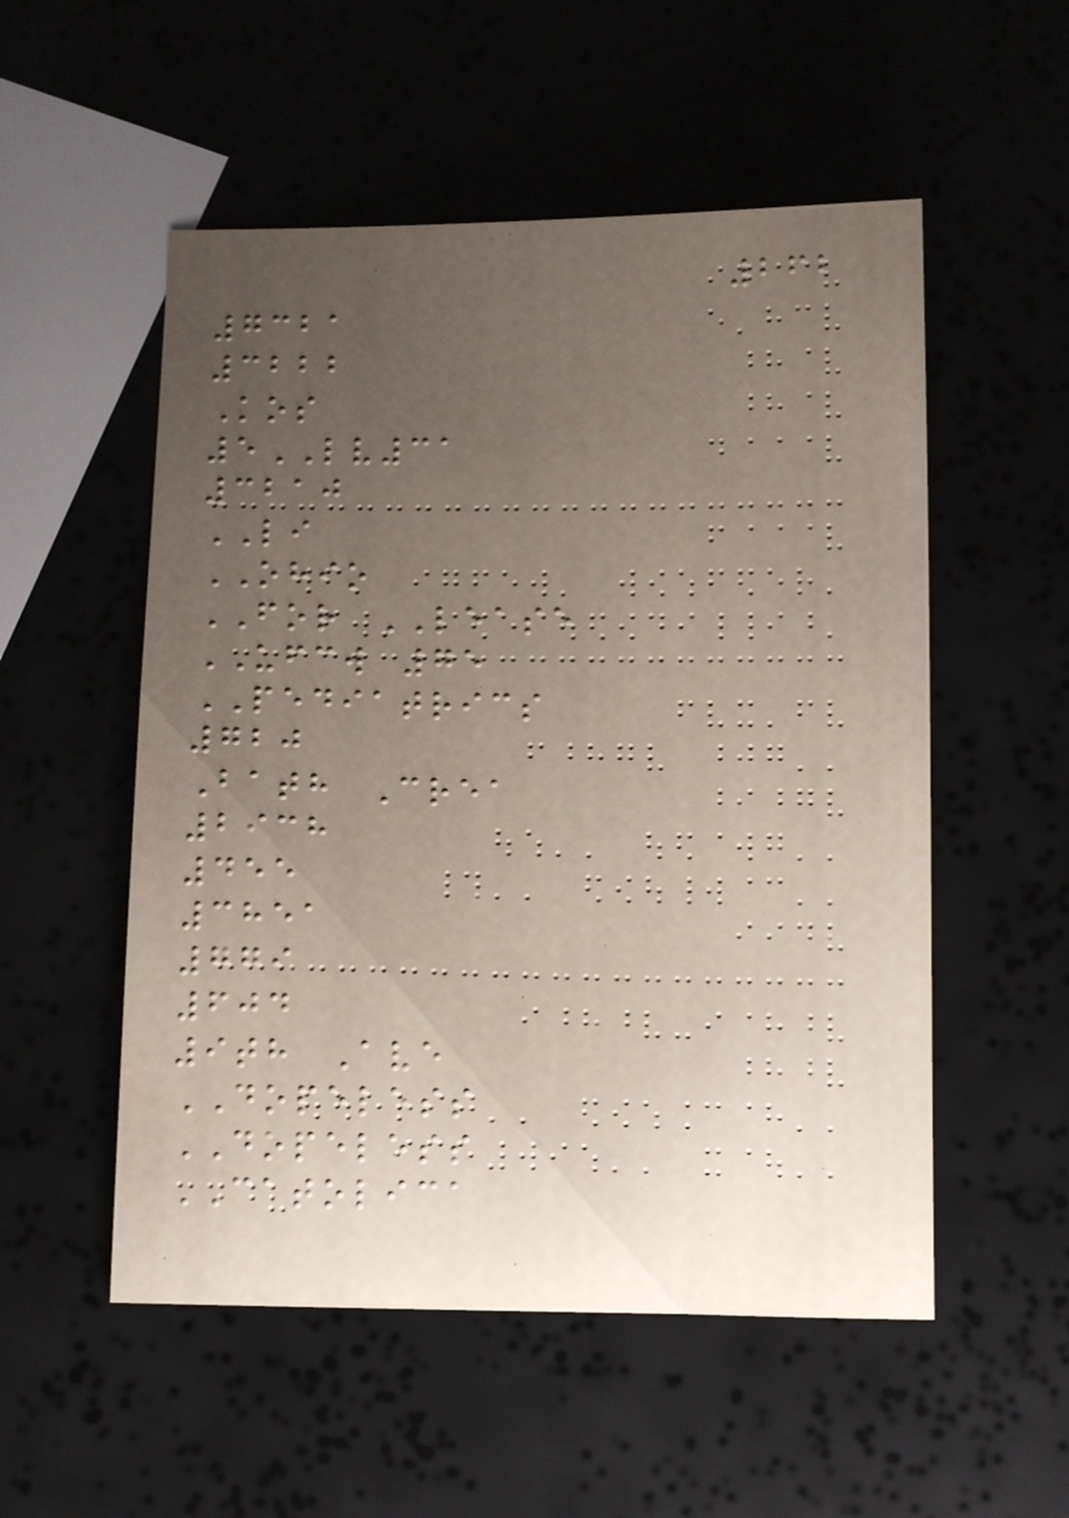262
7321
3222
Kos
5LV31
3210
LI
OHIO
FOR LEASE
UFCW 75
PEDIATRICS
720
Bath Crea
2938
455
3851
779
604
9th Ave
DOPELESS
DOPELESS
CATOLICA
